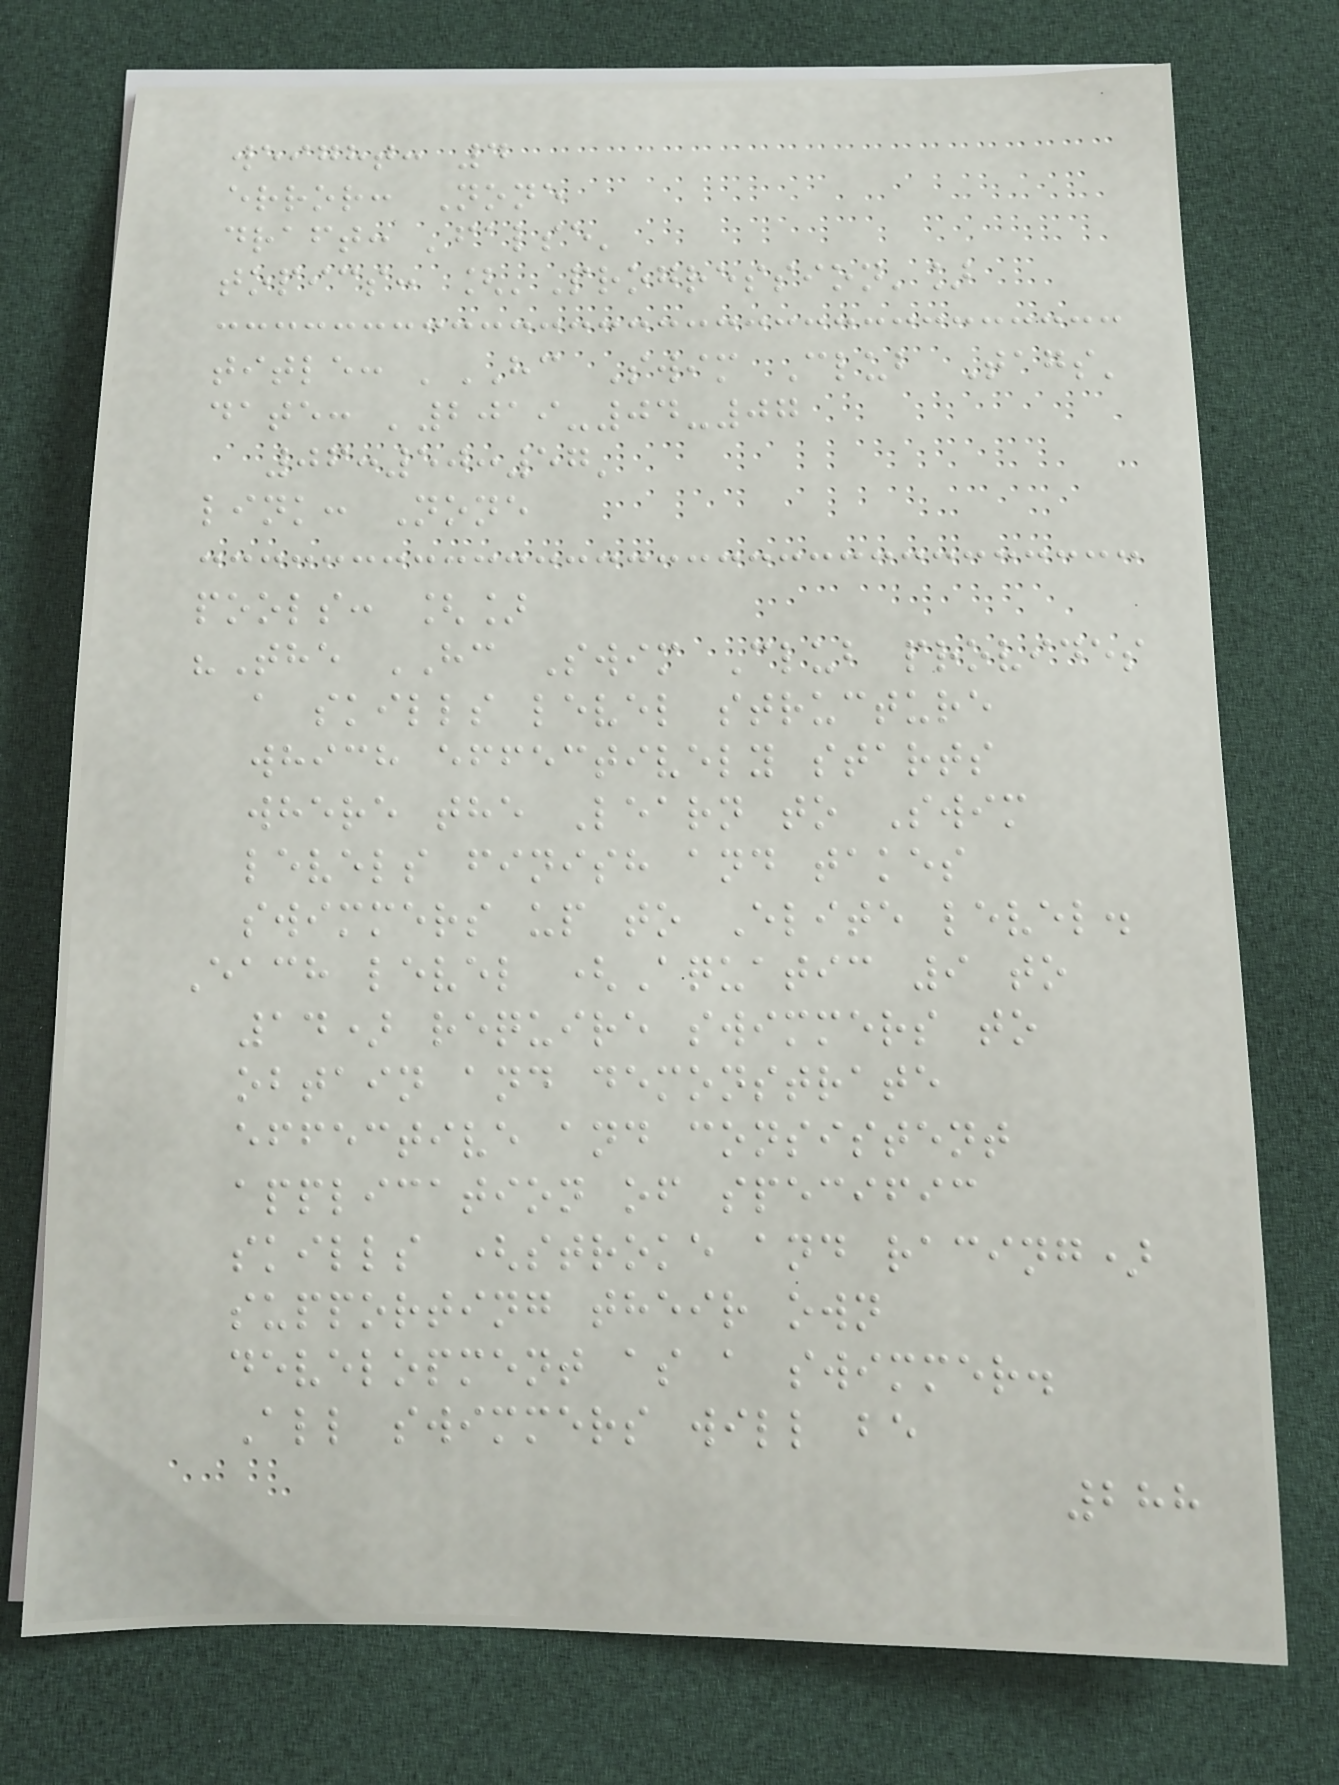weight: 4
error: None
draft: 'false'
topics: ['Progression']
title: 'HC Swim Club Tags'
date: '2019-04-07
06:50:57'
link: None
pools: []
"The HC Swim Club provides
a skills level structure
which effectively starts
where the Learn to Swim
levels finish and takes
swimmers up to Elite level.
Each level (Aquatic 9 to
14) require swimmers to
obtain and demonstrate
effective and consistent
application of specific
skills (stroke and racing)
supporting their own
development as a swimmer.
All swimmers will be
288
